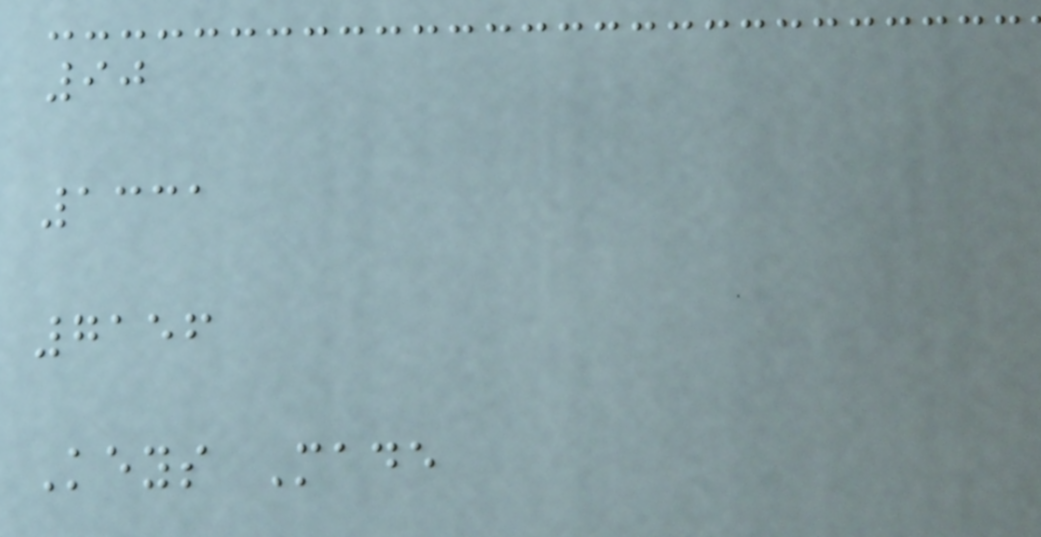90
1331
7156
Keys Made
